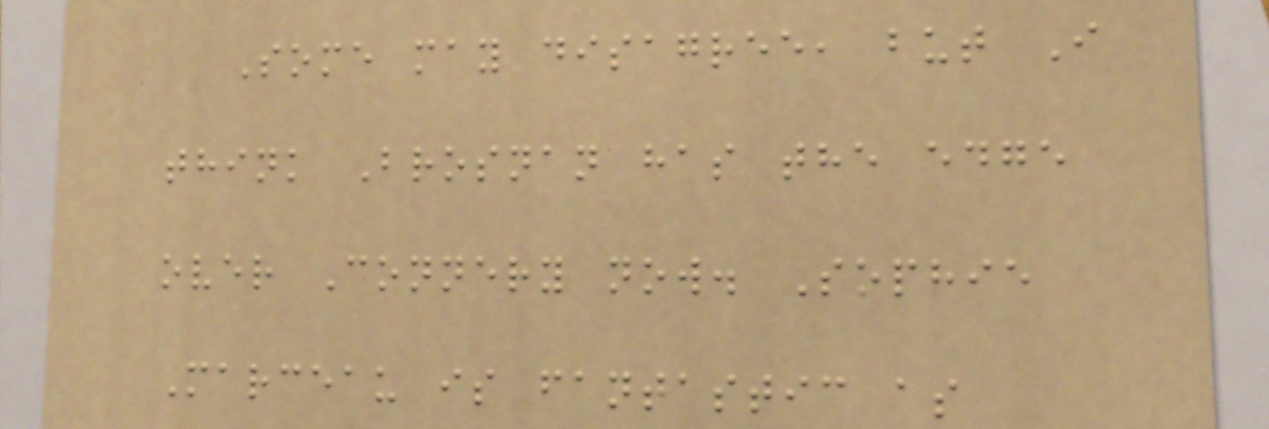Some may disagree, but I
think Brosnan has the edge
over Connery now. Sophie
Marceau is fantastic as
